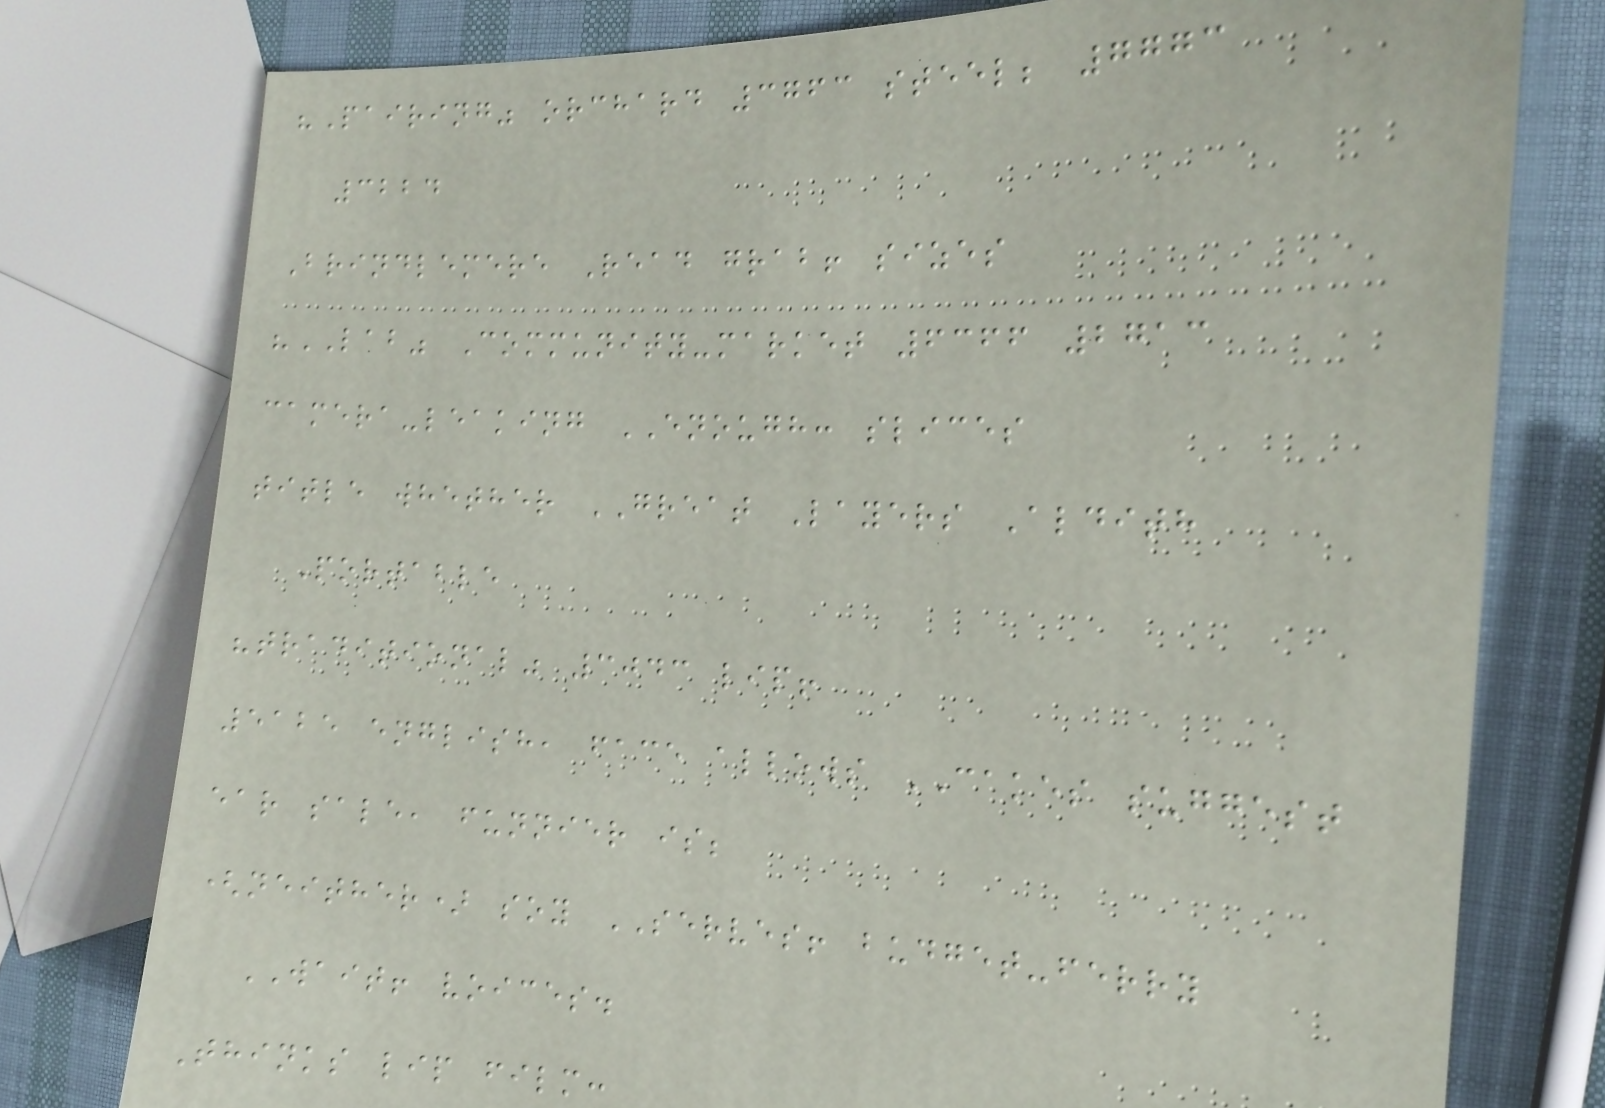"Pairing" orchard 3763 steel; 7773
3224
Brindlemere Read grab! sizes
"LAB" Community-market 6366 2713
camera-leaking ENOUGH: slices
title whether GREAT Layers Aldith
Portable
"traditional" 3043 lip!
5125 english, face allows CAKES suggest
ear sale, funnier is;
(neither) soy SERVES! budget-ferry
WAIT! voices.
Thinks lip film:
